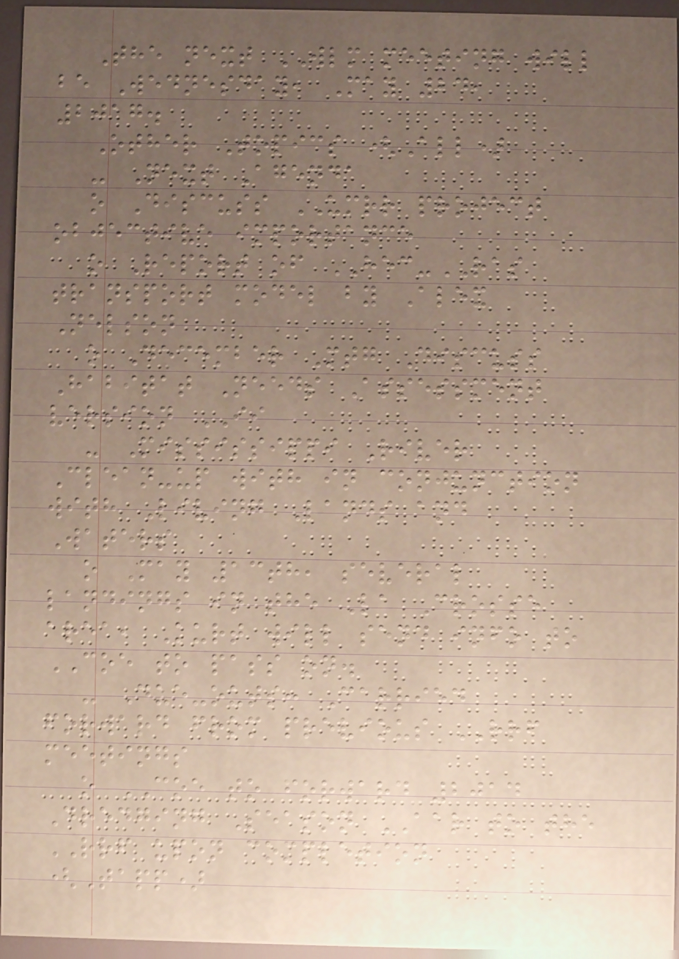The next WLM meeting will
be Wednesday, May 24,
2017.
Other Topics (All)
- Next Agenda
o Discuss UMRR project
objective importance
o Report of HEC-RAS
transport model by Alex
Nelson
o December Mtg Discuss
Habitat Needs Assessment
version II
- Mississippi River
Clean-up with in conjunction
with Living Lands and
Waters
o May 13th, several
landings in the La Crosse
area, Kurt will send info to
COE to pass on.
- Due-outs: Carried
forward from previous RRF
meetings
o COE to forward 2014
Dredging Season AAR to the
RRF upon completion
(Tapp)
